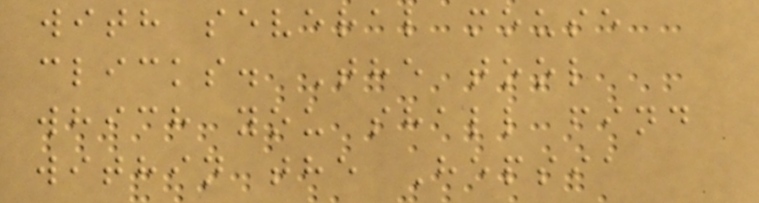with several mouse
clicks. The tool
which you shall find
within the Hepsia
